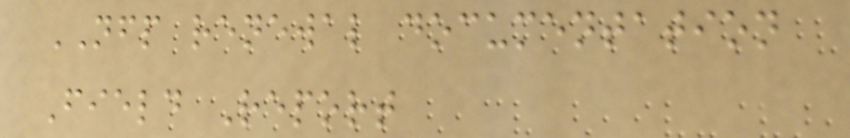NFP renewal documentation
Field Report
